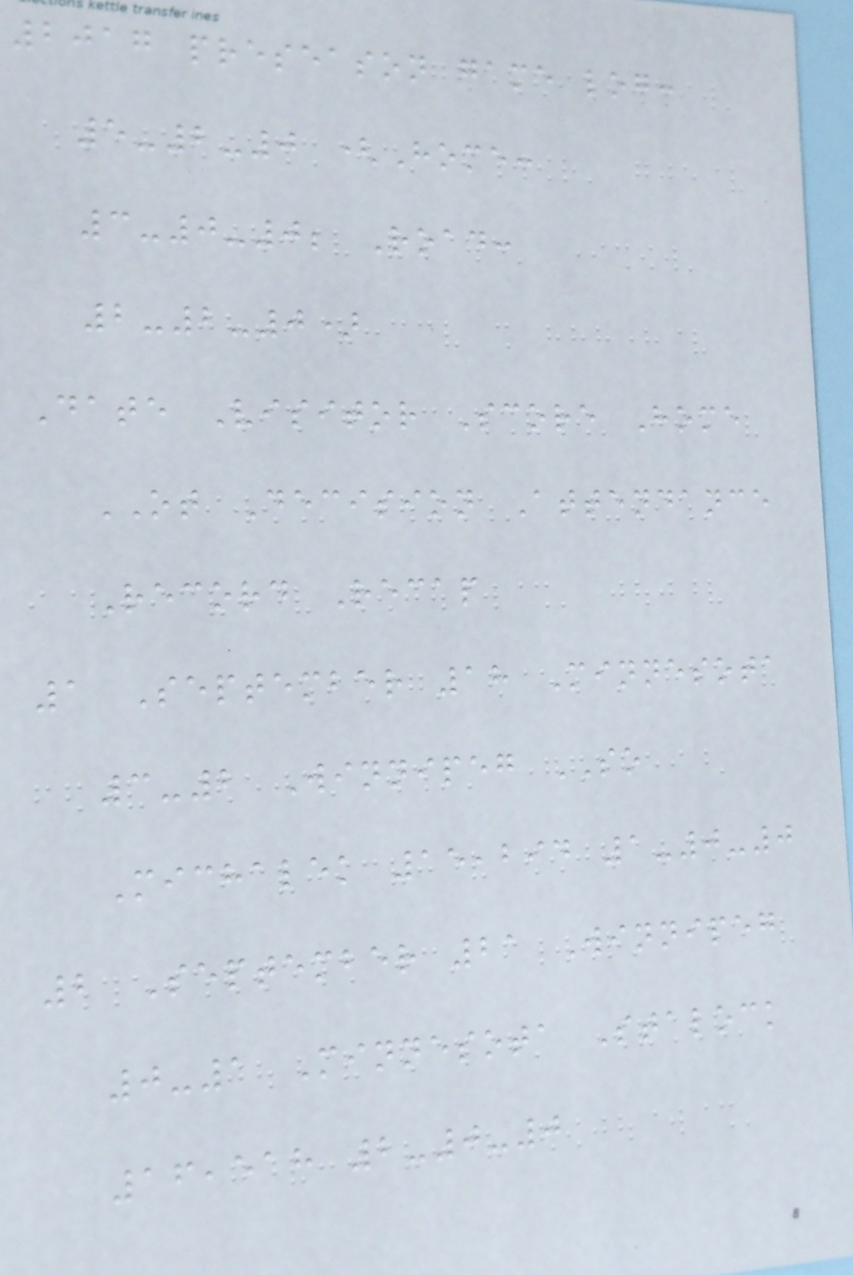2017 preseason game log:
5-2-0 (Home:
3-0-0; Road:
2-2-0)
Date Visitor Score Home
OT Decision Attendance
Record Recap
1 September 18 Minnesota
3-2 Winnipeg SO
Michalek 15,294 1-0-0
2 September 21 Winnipeg
0-1 Minnesota Stalock
16,518 2-0-0
